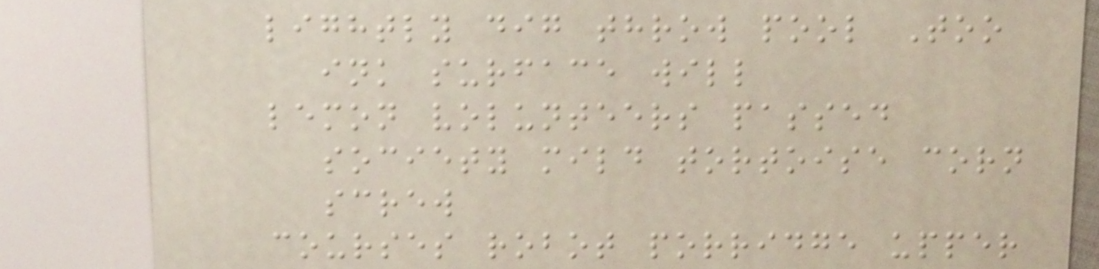lightly dig throw pool Too
ink surface will
lemon volunteers passed
society mild tortoise corn
screw
courses robot porridge upper
